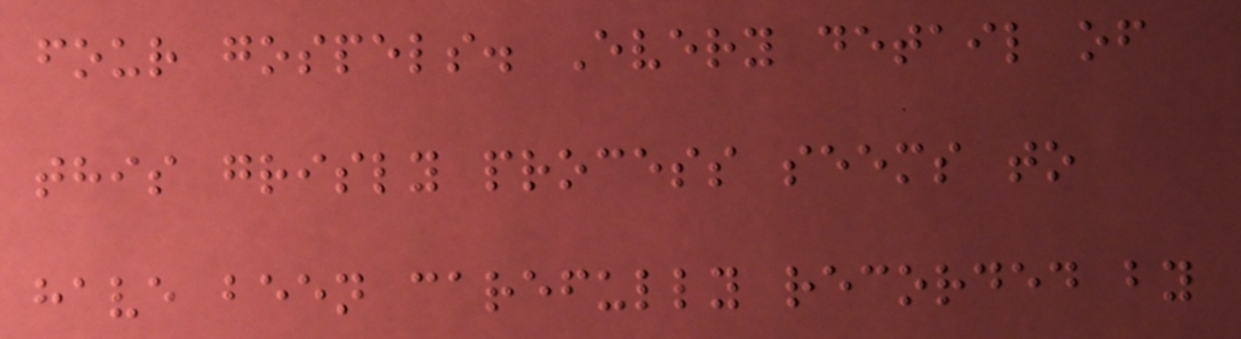four gospels. Every detail of
this grisly process seems to
have been carefully recorded by
